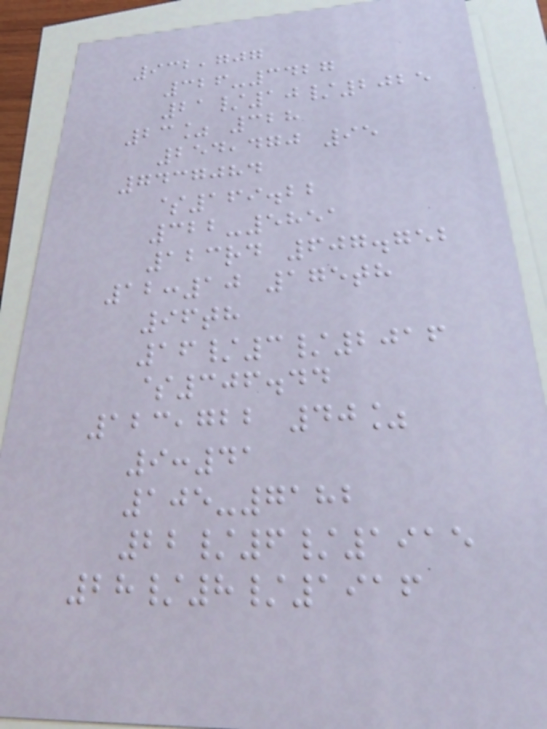932,707
326-3427
21/10/2025
23% 328
254,470 95
7437084
$169.22
322-5851
123rd 607.752
12:10 175th
96th
16/3/2016
$306.44
123,722 40%
9:41
105-7182
22/6/1915
28/8/1916
